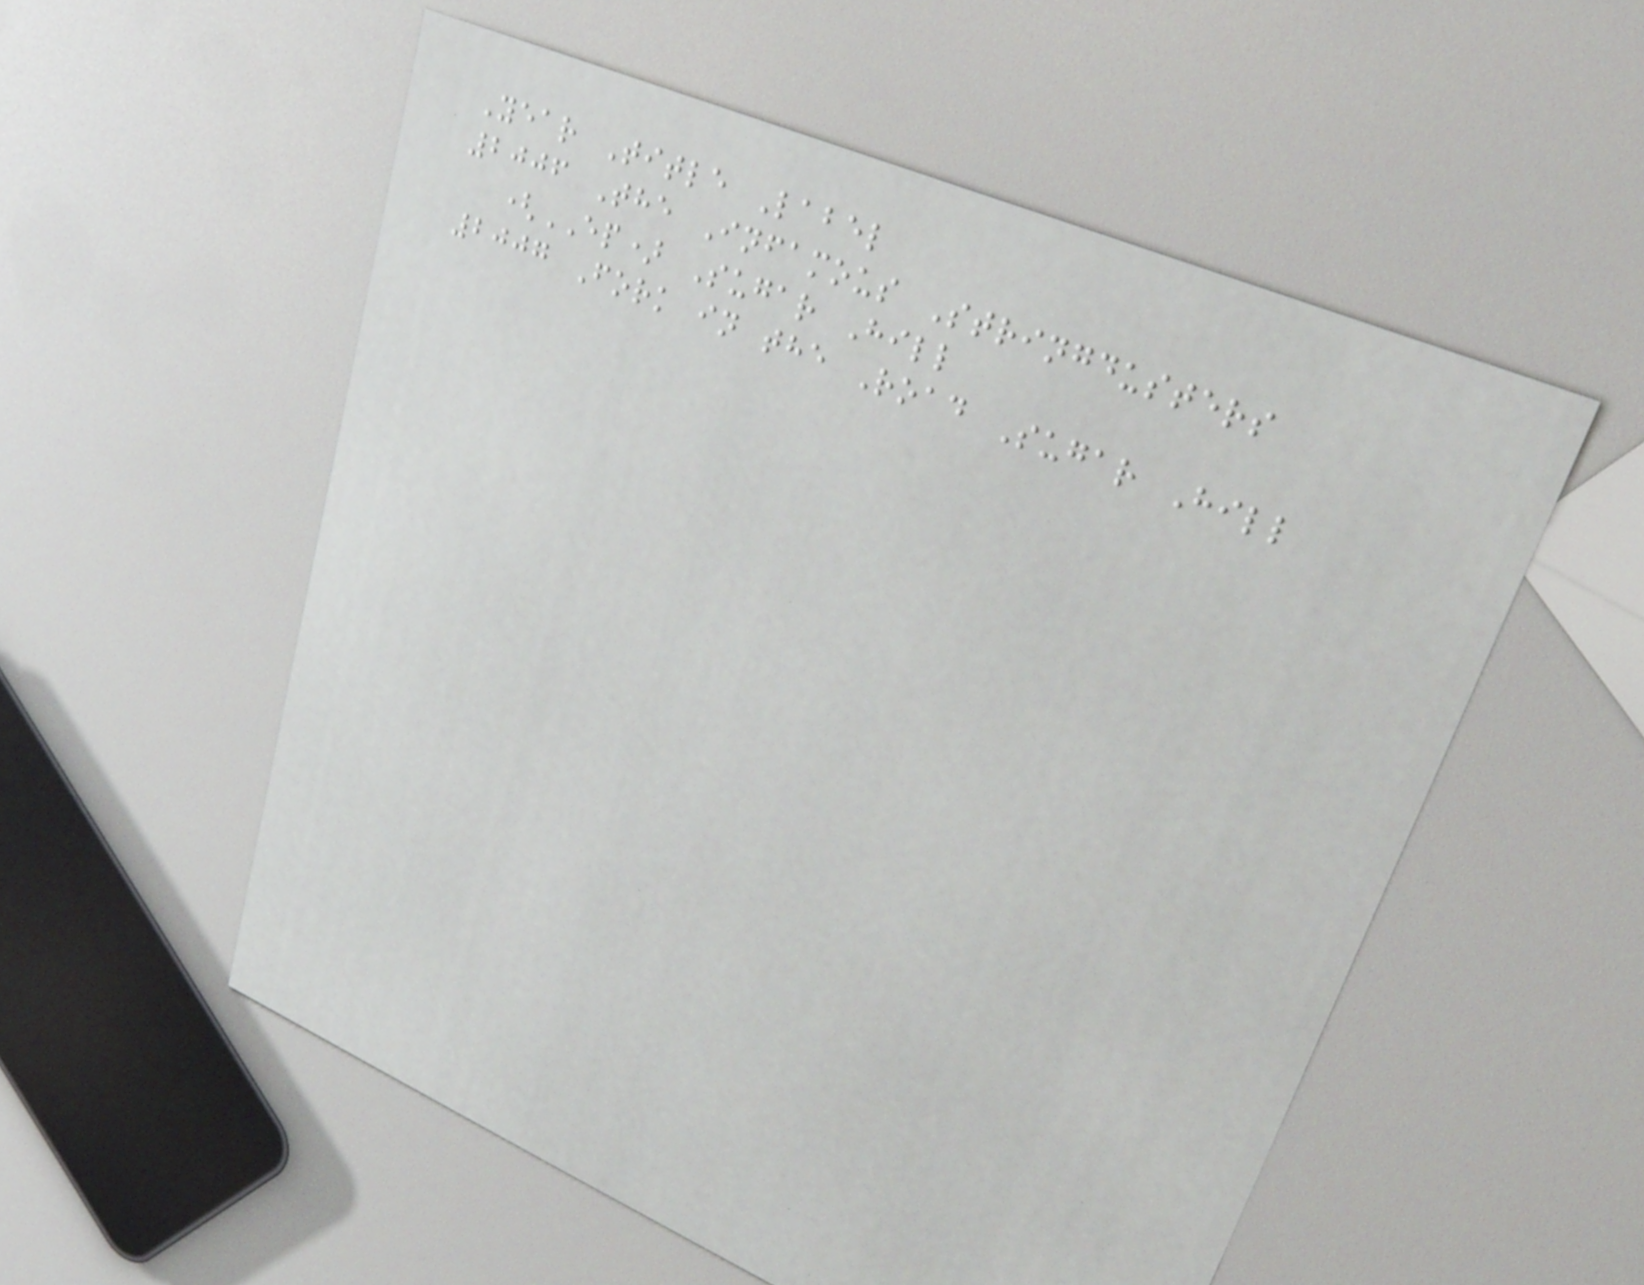Year Title Label
2006 The Infamous Stringdusters
(EP) Sugar Hill
2007 Fork in the Road Sugar Hill
